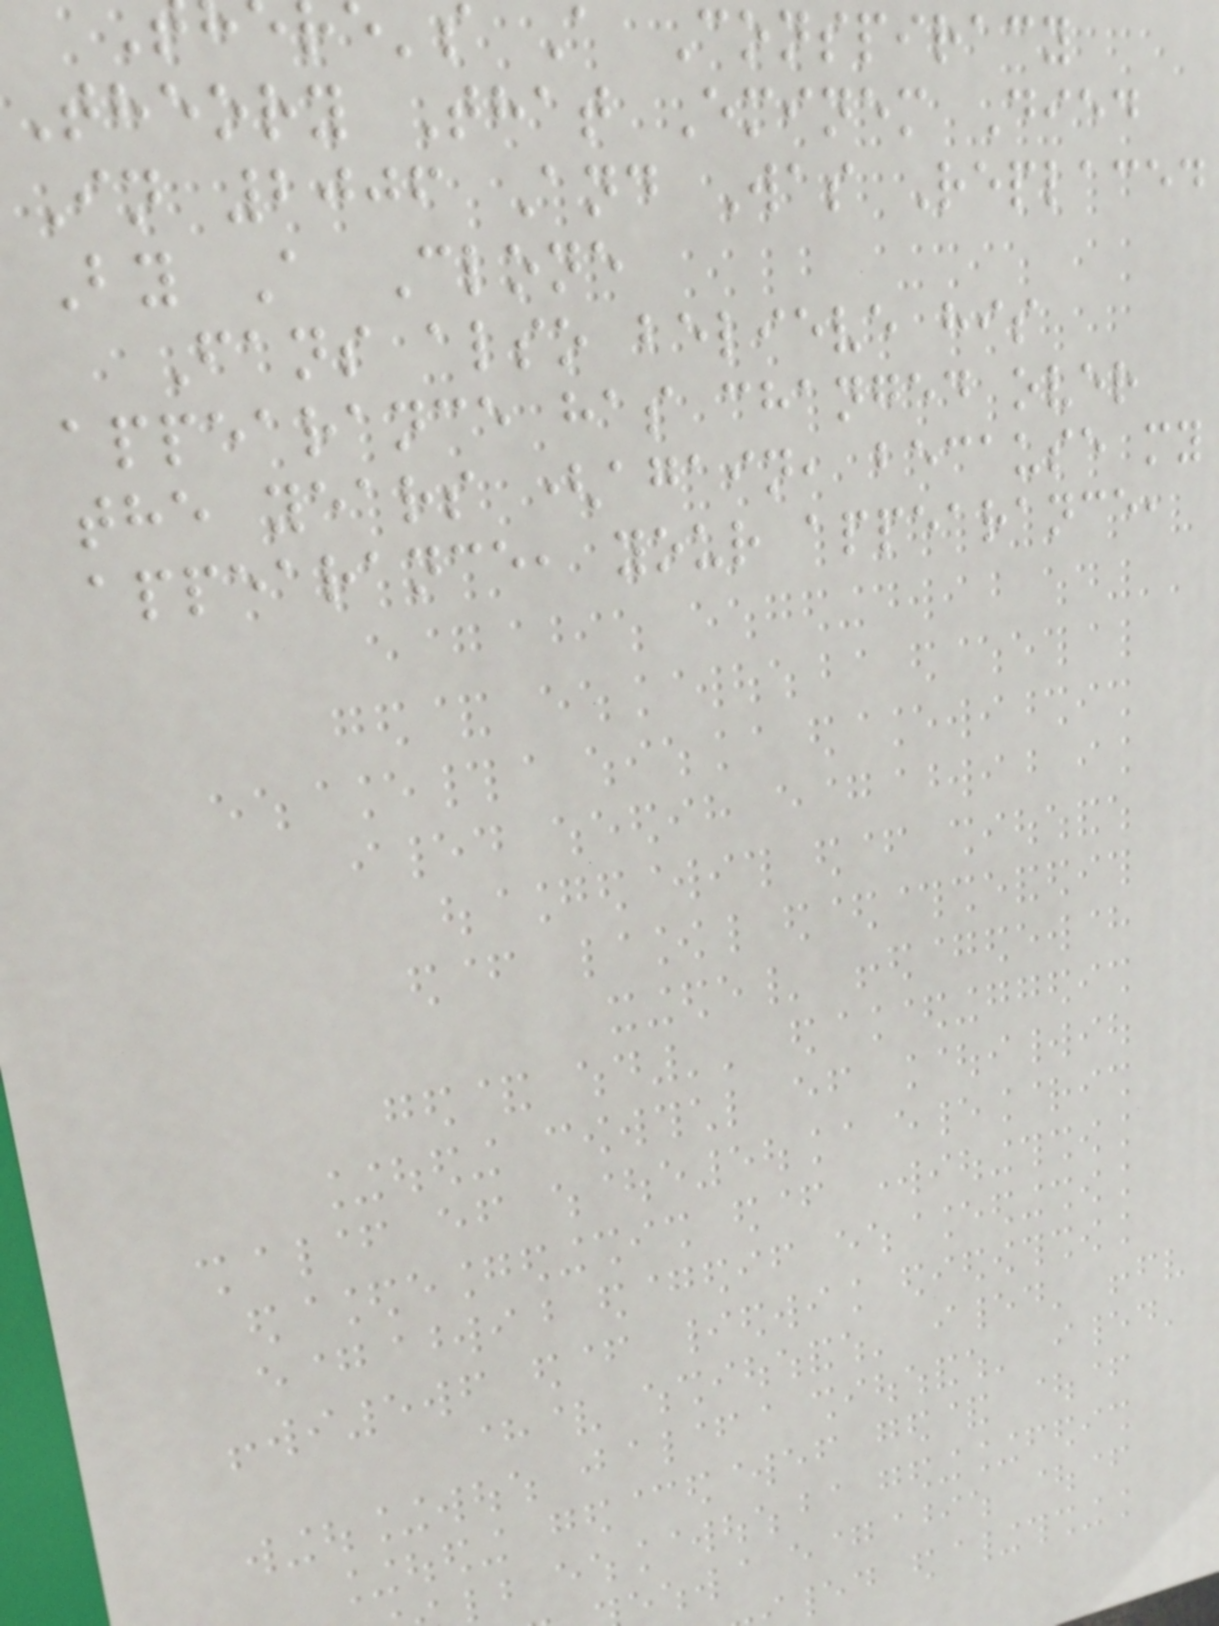's A Conspiracy
Theory That Eminem Died
In 2006 And Was Replaced
By A Clone
Fans also believe his
appearance has changed over
the years (again, because my
appearance, your appearance,
